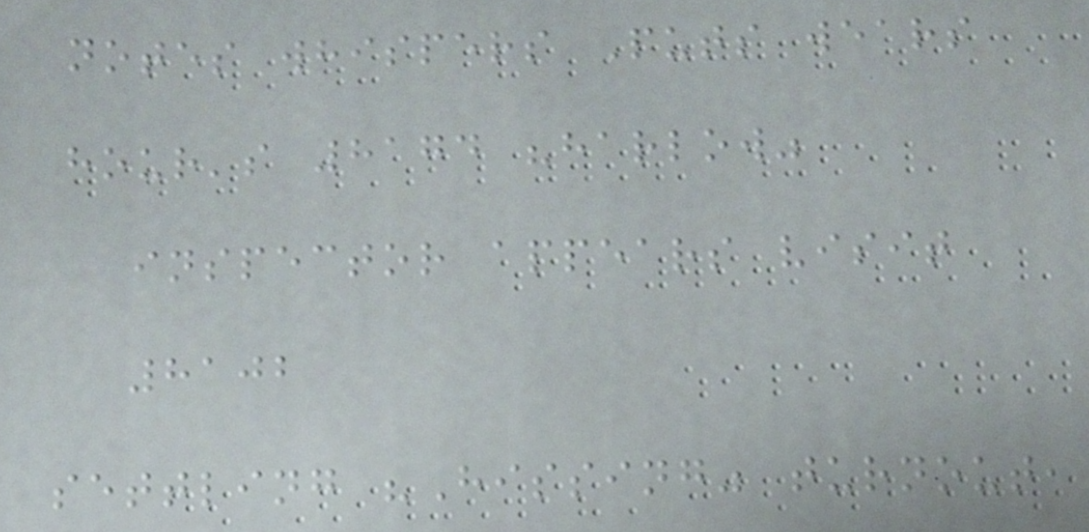notes whispers Puts wears
hour's 8174 "harlow"
inspector appears visit
8102
settling "Hissing" turnout,
